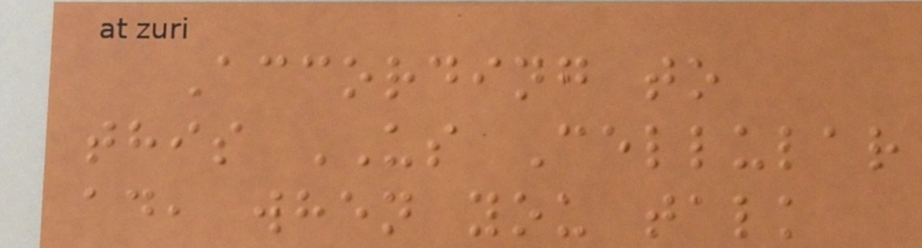According to
this US Cellular
ad, when you talk
